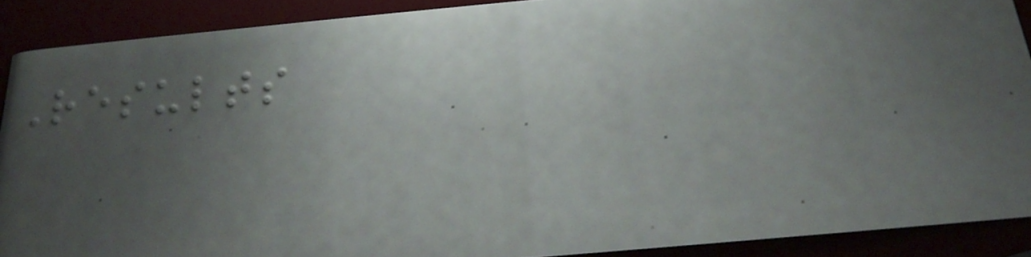Results
